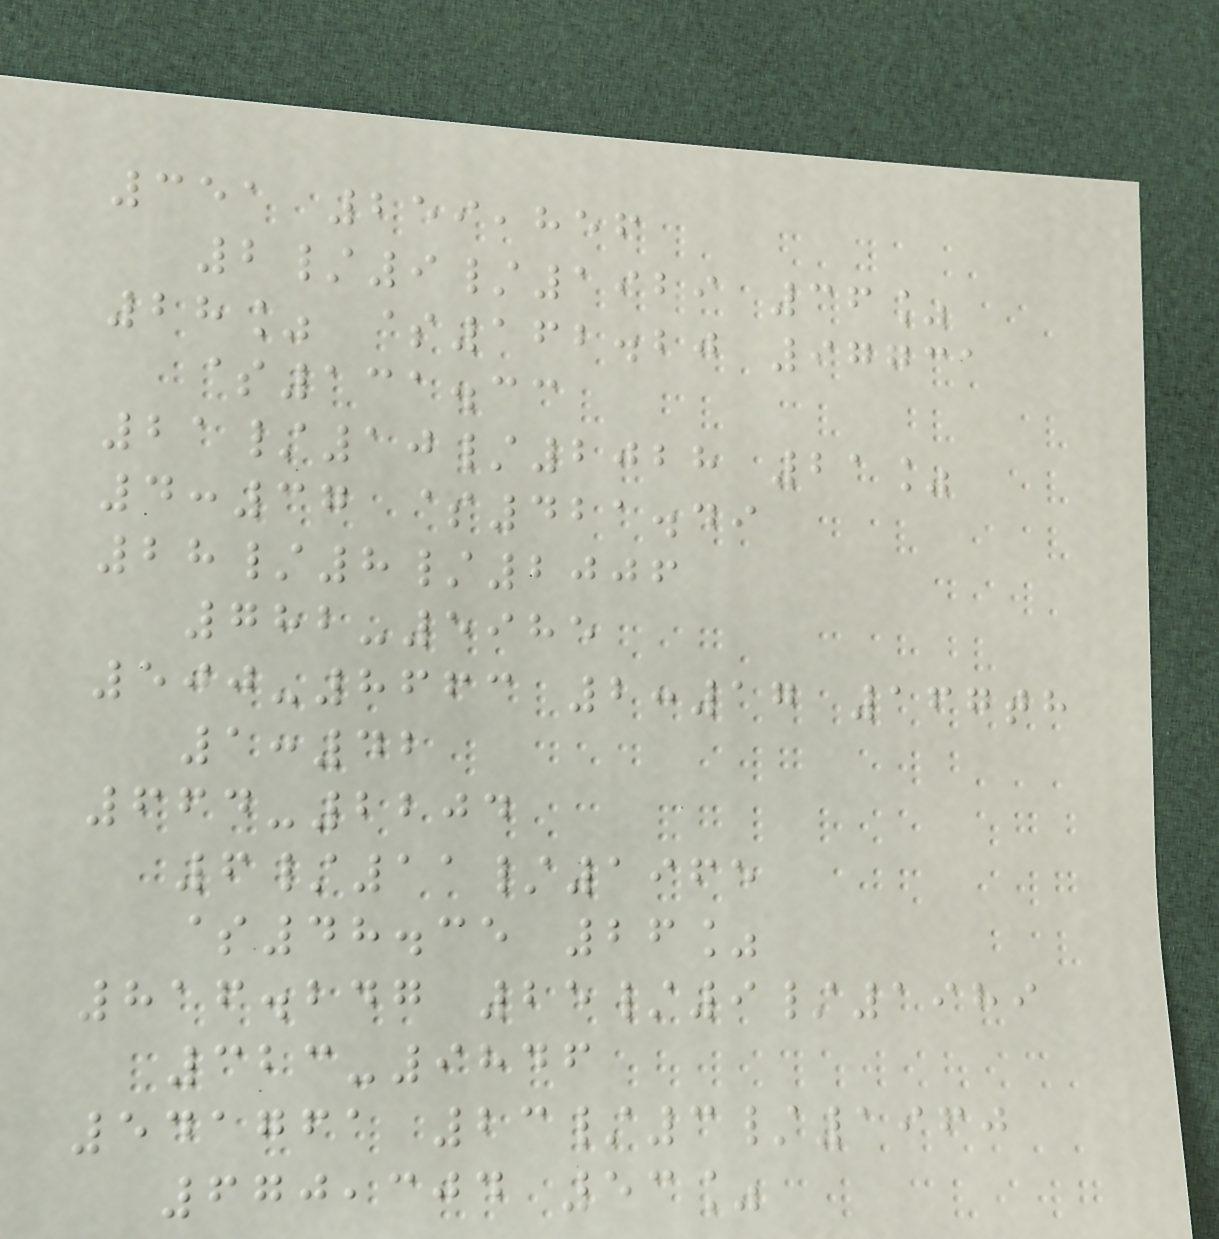351 259,856
2/9/1929 36%
28% $162.20 97731
$131.33
21/10/2028 21%
4:37 $421.49
28/8/2006
782-5985
500-8663 2:17 167th
1:42
664-2204
6/11/1965
$48.35 26%
816.247 25/9/1989
323-9846
541761 23/3/1960
670,304 53%
